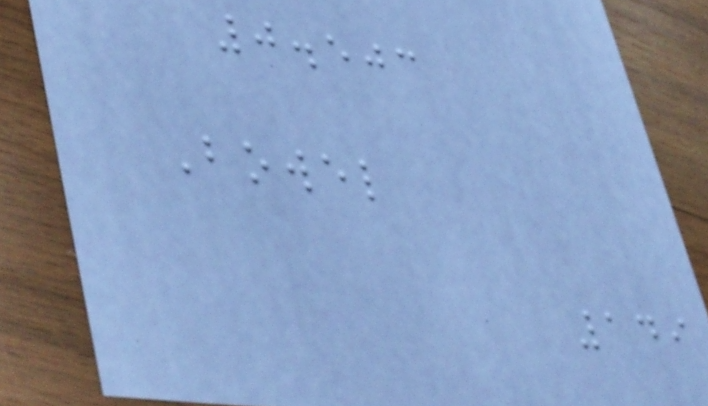0.503
Bowel
149
